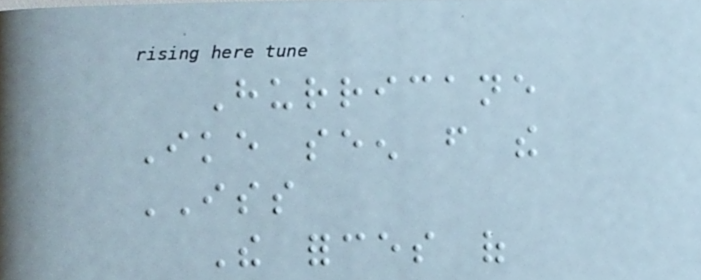Hurricane
Ike seen from the
ISS
The forces of
